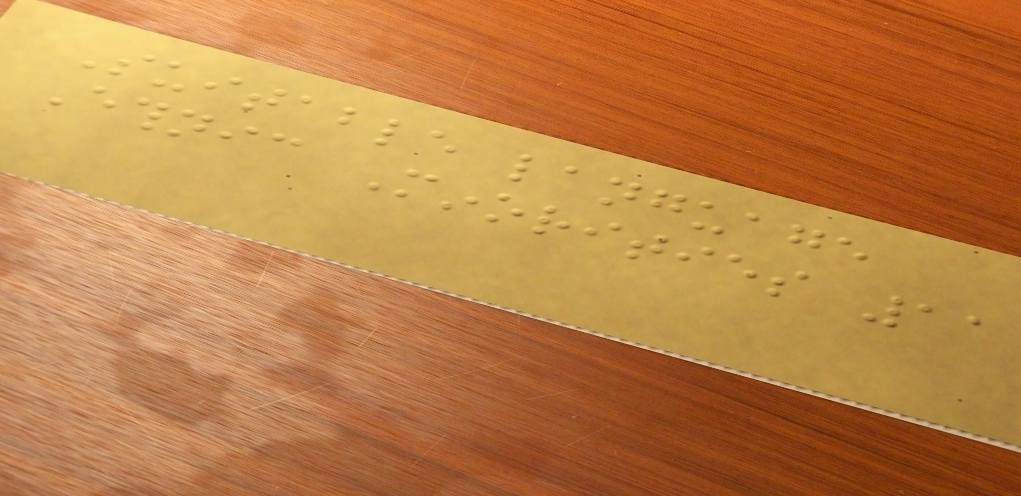Suitable language
Ethnic Minorities 11
